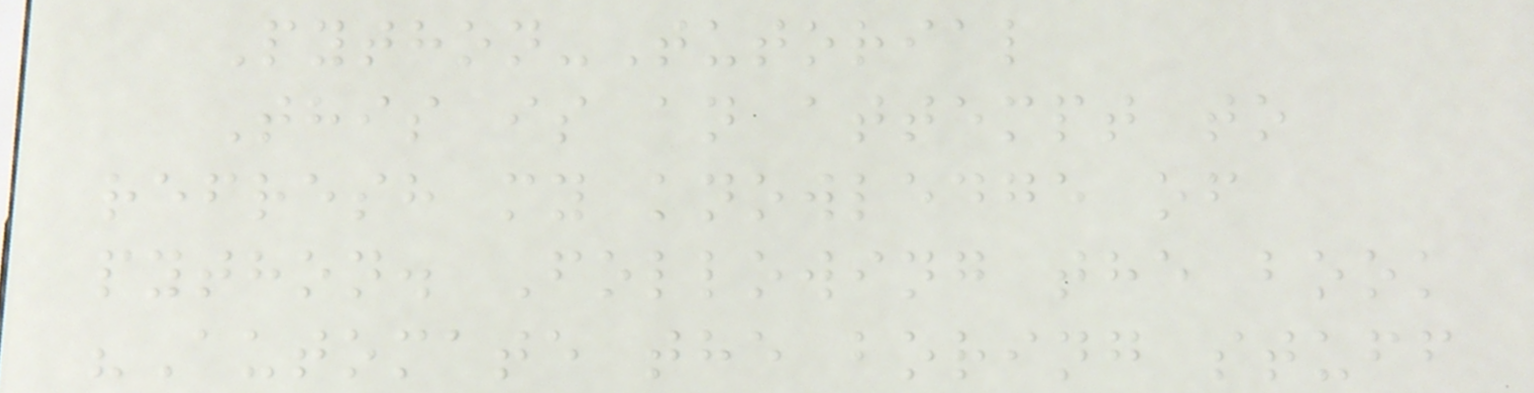Python-Tutorial
This is an attempt to
refresh my knowledge of
python. Following the book
"Automate the boring stuff
